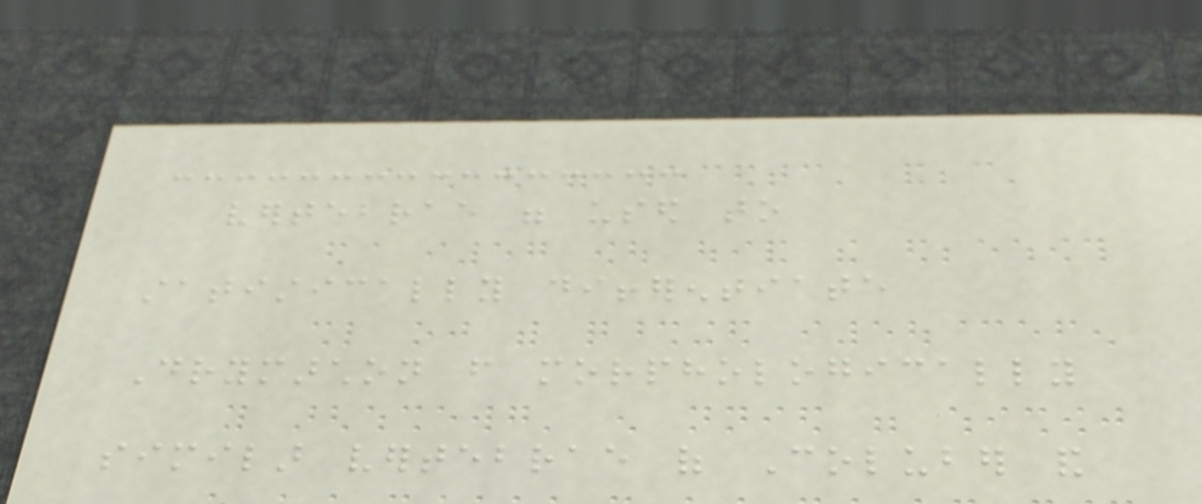vertebrae were used to
statistically differentiate
Drymarchon from morphologically
similar vertebrae of Coluber and
